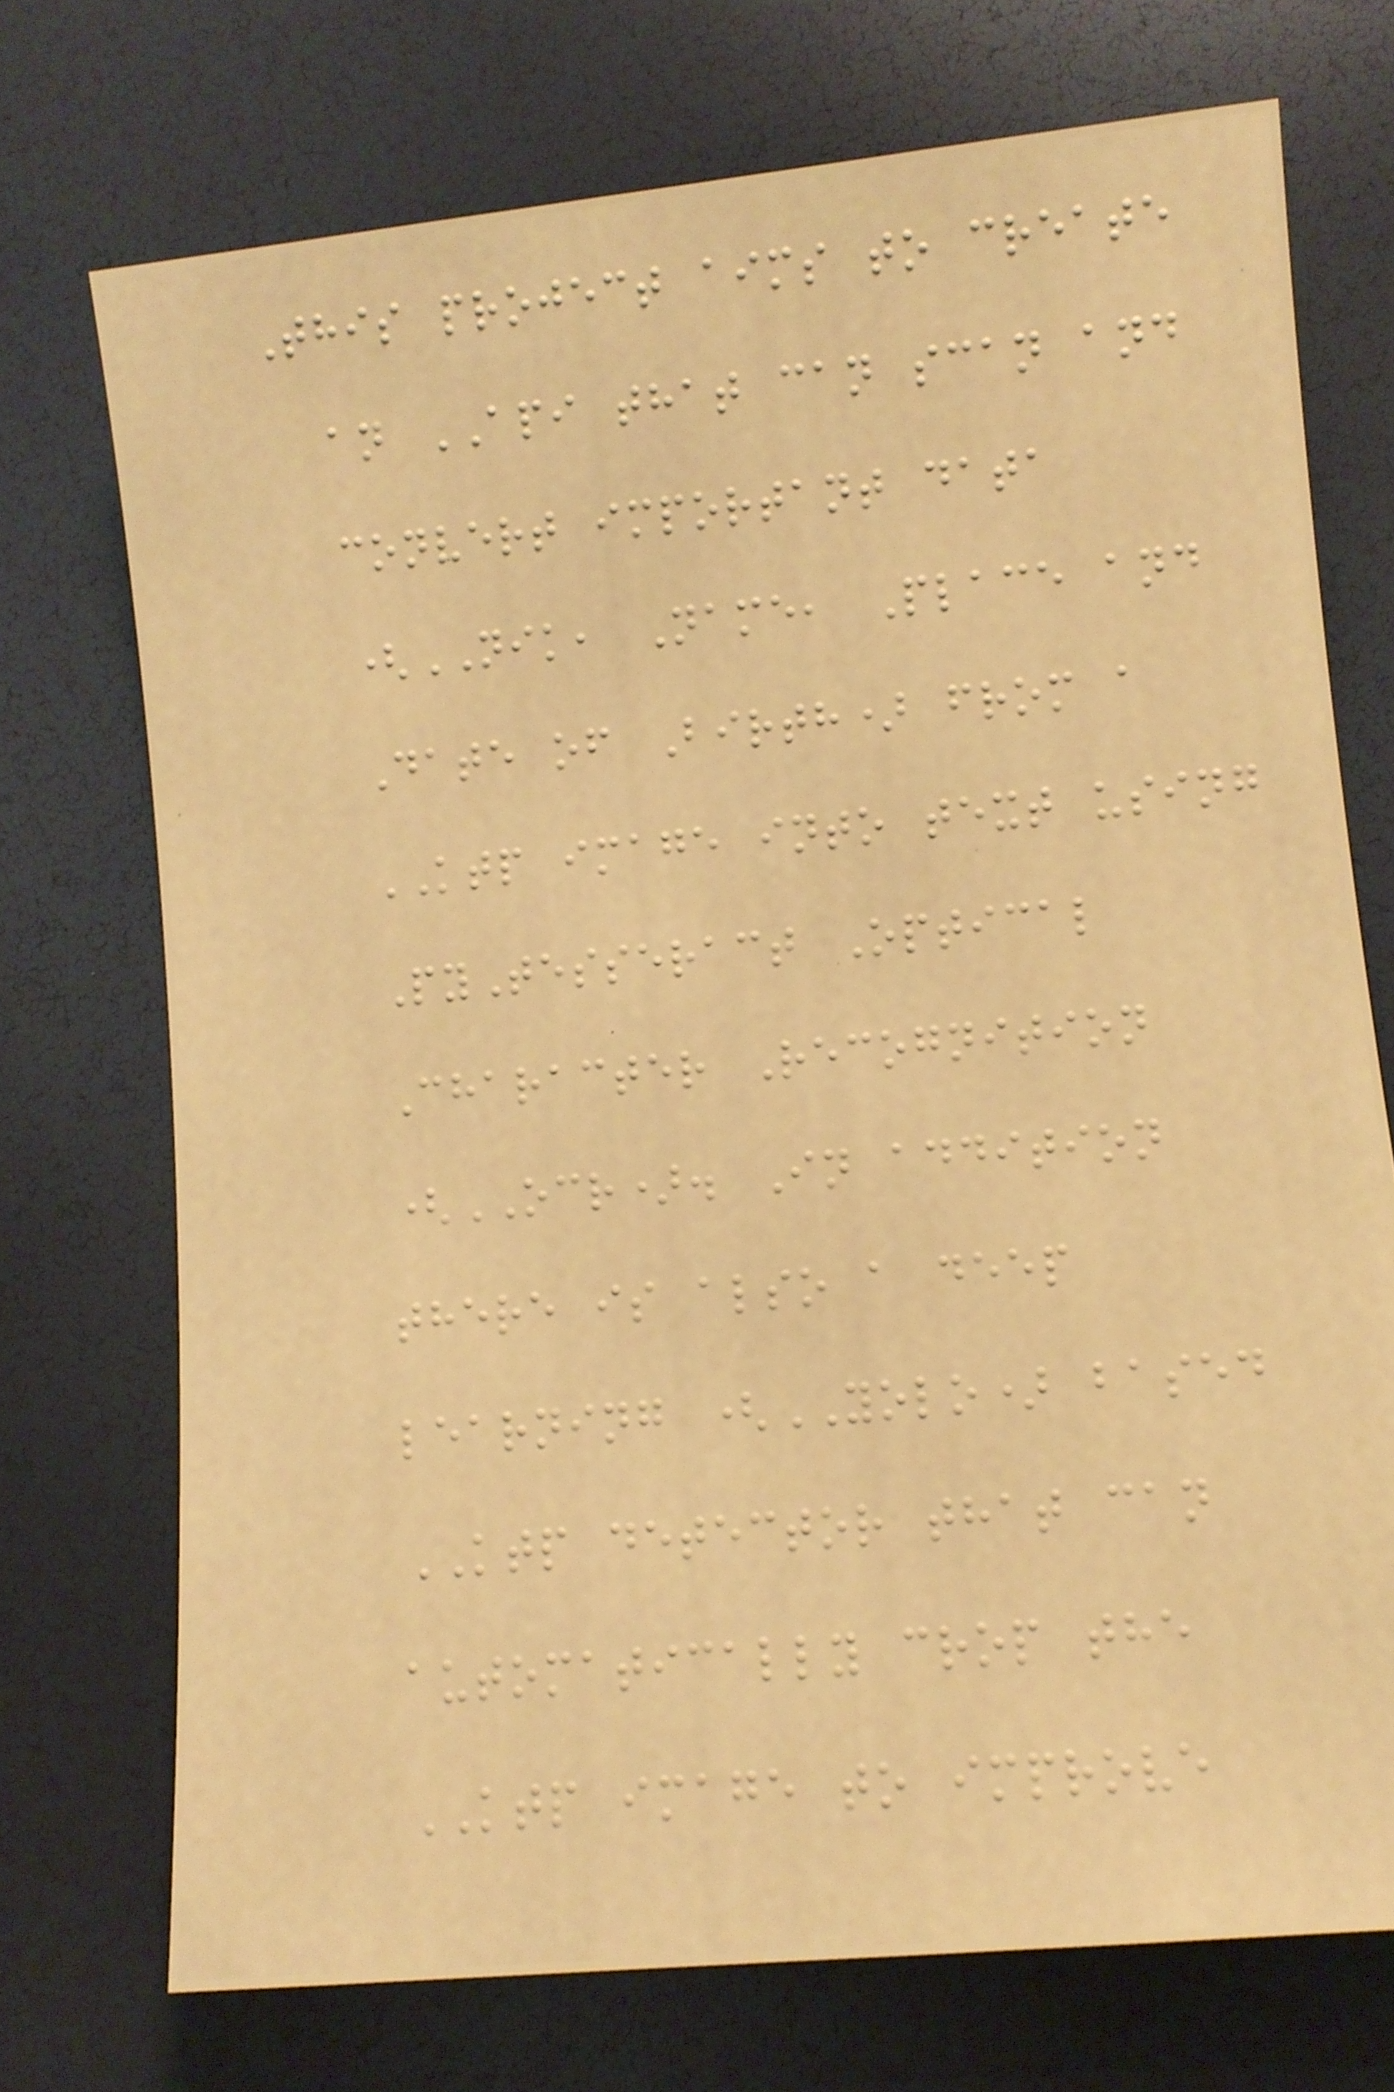This project aims to create
an API that can scan and
convert important data
(NIK, Name, Place and
Date of Birth) from a
KTP image into text using
PyTesseract Optical
Character Recognition
(OCR). In addition
there is also a deep
learning (YOLO) based
KTP detector that can
automatically crop the
KTP image to improve
